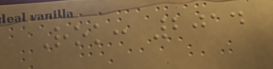Rok: 2014
